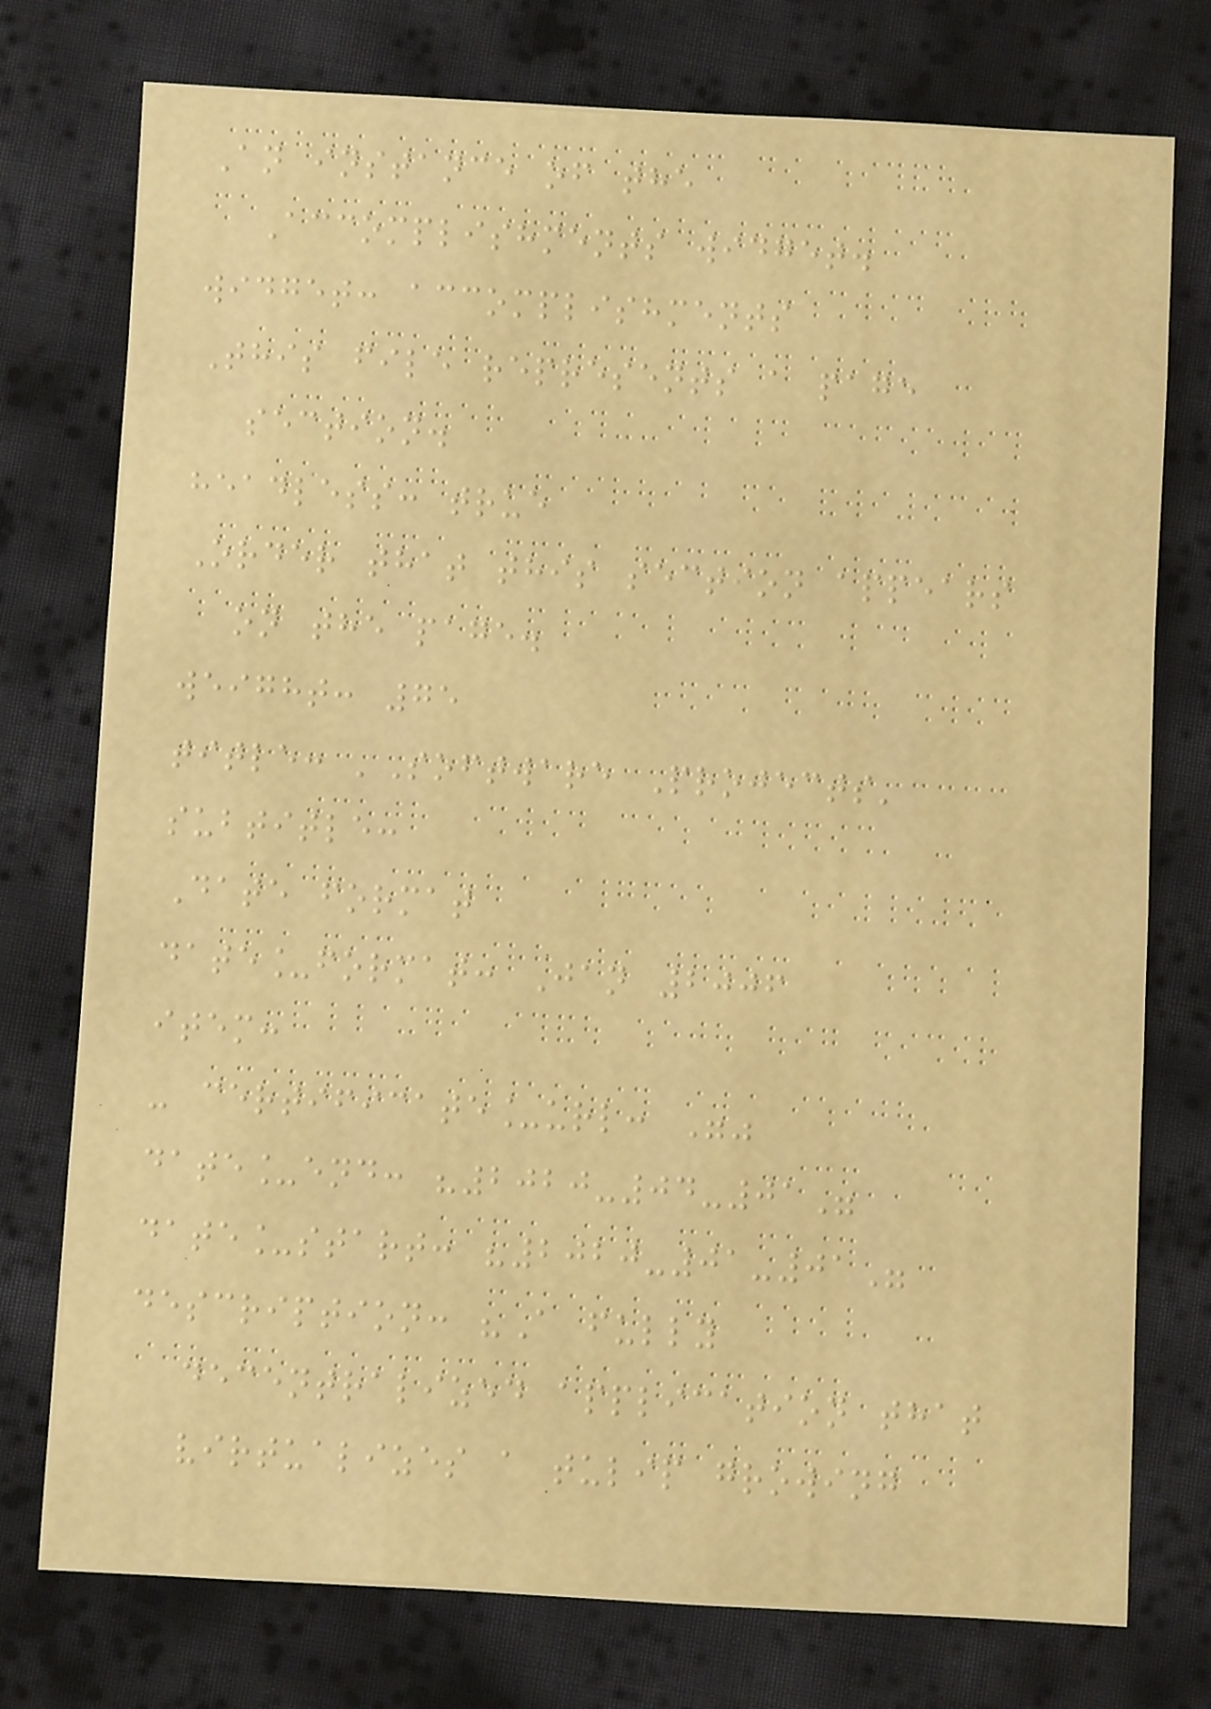An instance of the
Accomplishments widget.
widget: accomplishments
This file represents a page
section.
headless: true
Order that this section appears
on the page.
weight: 75
title: 'Software Projects'
subtitle:
Date format
date_format: Jan 2006
item:
- certificate_url: ""
date_end: "2020-04-01"
date_start: "2020-01-01"
description: "A fully
decentralized application that
virtualizes a tulip growing
